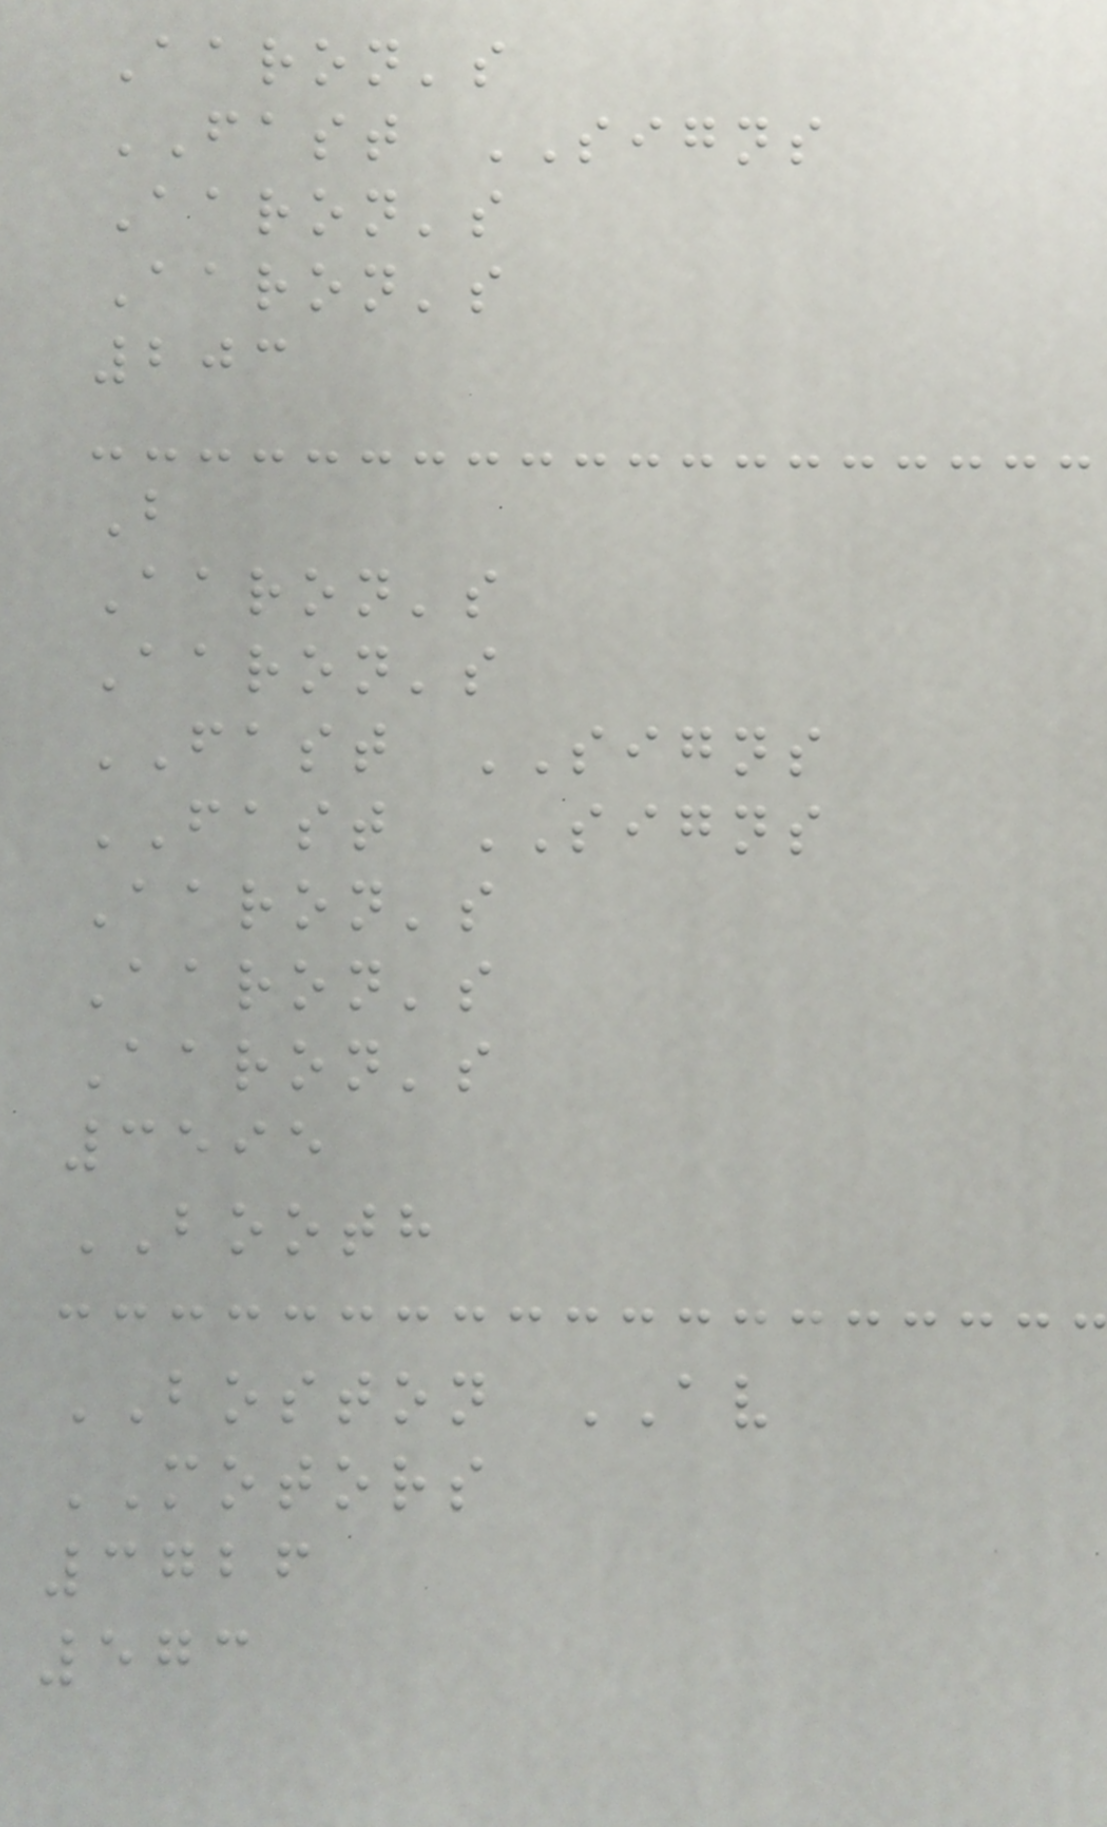Aaron's
FAST SIGNS
Aaron's
Aaron's
203
B
Aaron's
Aaron's
FAST SIGNS
FAST SIGNS
Aaron's
Aaron's
Aaron's
3595
BOOTH
BOSTON AV
MOTORS
3726
573
